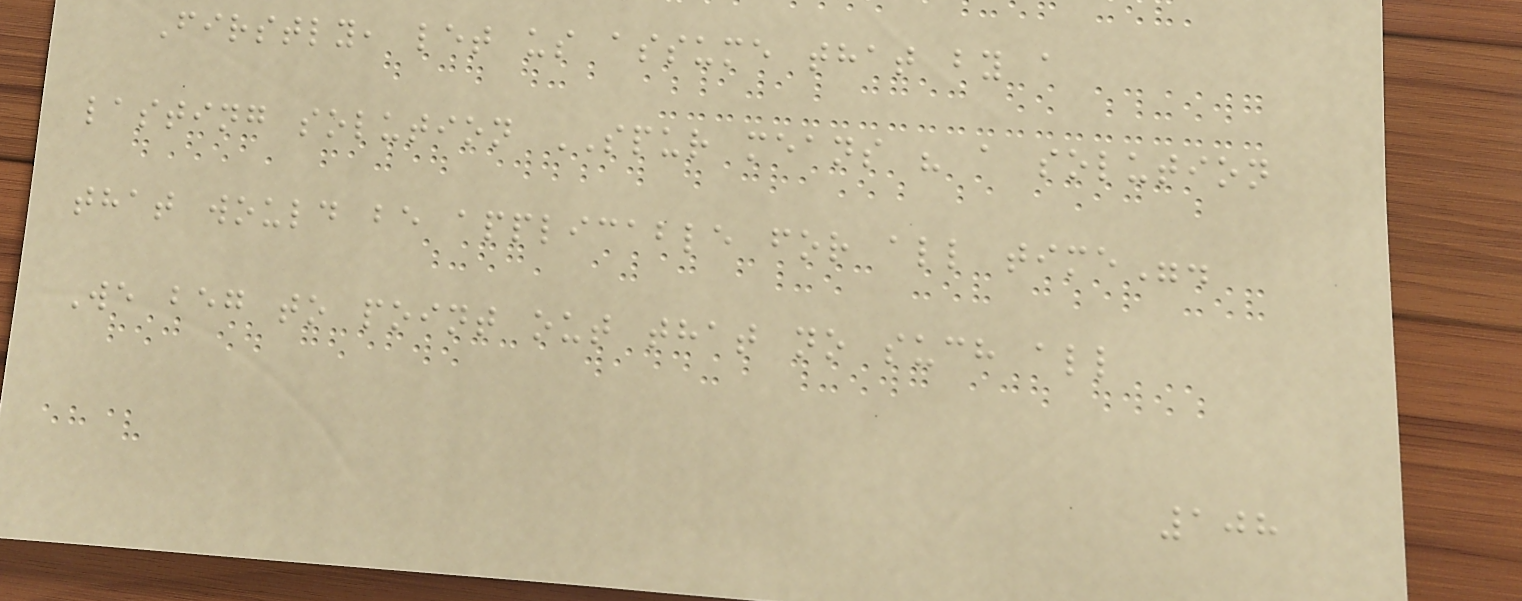Firstly, let us assume that by a
lasting solution SPUR means " a solution
that would be applicable for all time".
We beg to point out that no such all
108
